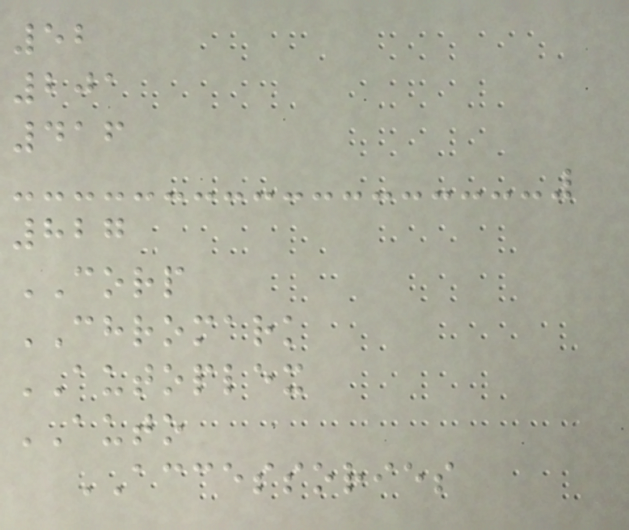52
201
416
827
CORP
CHROMARK
AUTOPLEX
AUTO
ACCESSORIES
